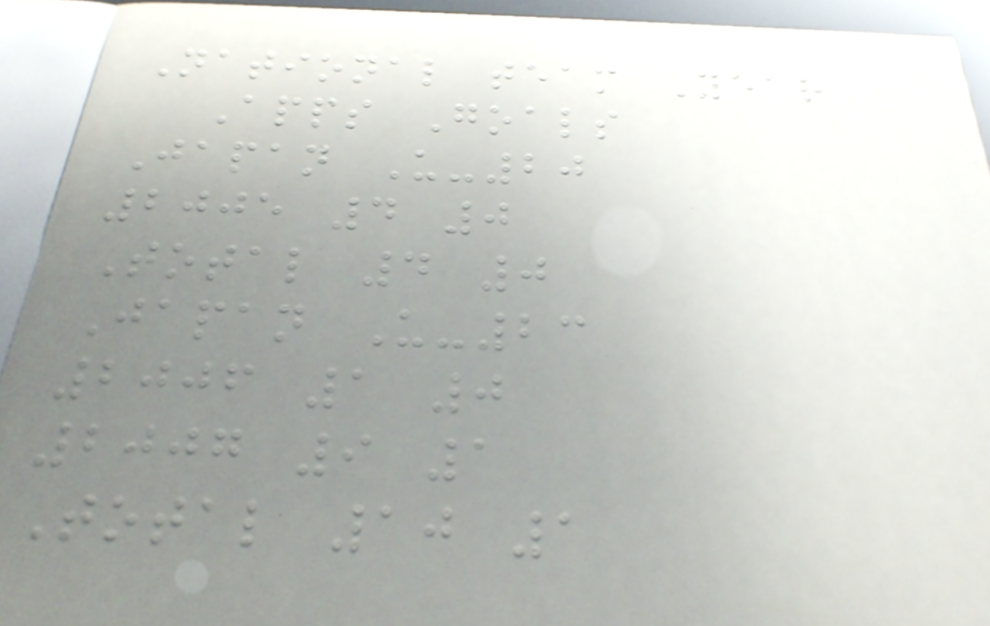National team Year
Apps Goals
Japan U-20
2005 4 0
Total 4 0
Japan U-23
2006 1 0
2007 9 1
Total 10 1
